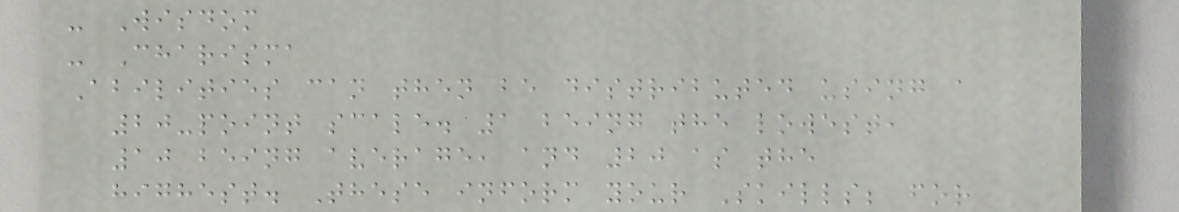- Wisdom
- Charisma
Abilities can then be distributed using a
20-point scale. 1 being the lowest,
10 being average, and 20 as the
highest. These inform your Skills; for
